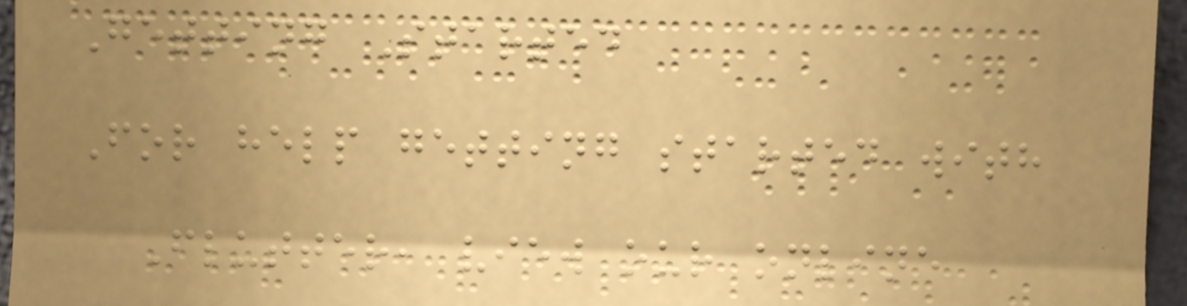Getting Started
For help getting started with
Flutter, view our online
